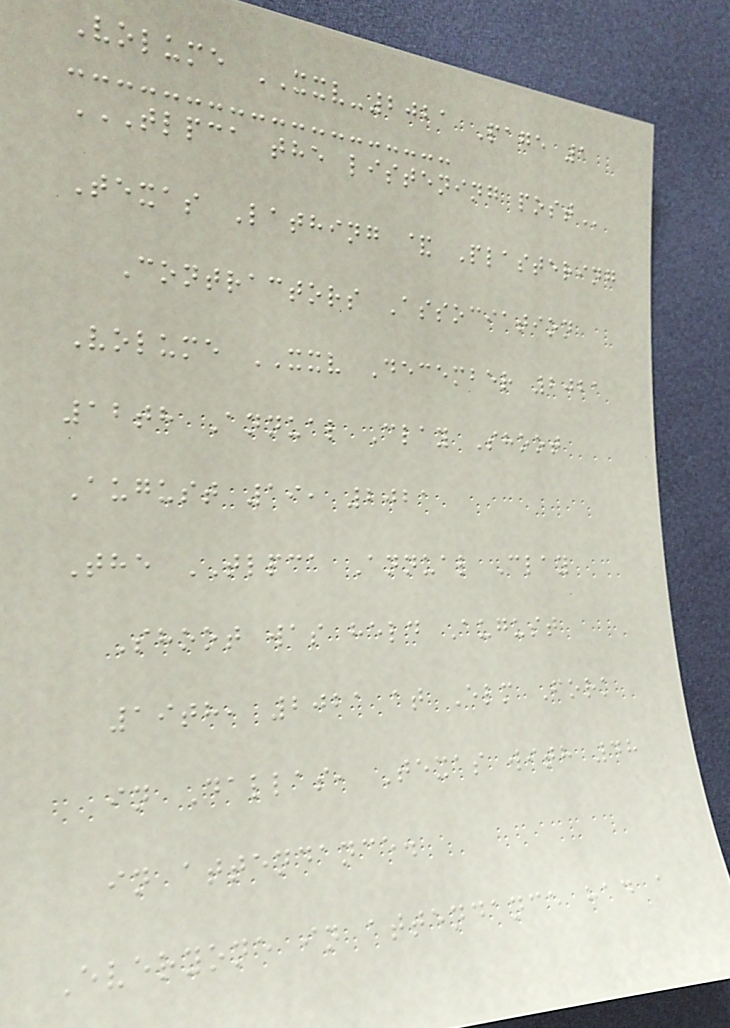Volume XXV-2021 Page 1
TLPCA THE LISTENING POST
Texas Lathing & Plastering
Contractors Association
Volume XXV December 2021
12th Annual Clay Shoot
August 19, 2021
The TLPCA Annual Clay
Shoot was held August
19th, 2021 at Elm Fork
in Dallas, Texas with 48
in attendance.
Everyone in attendance had a
